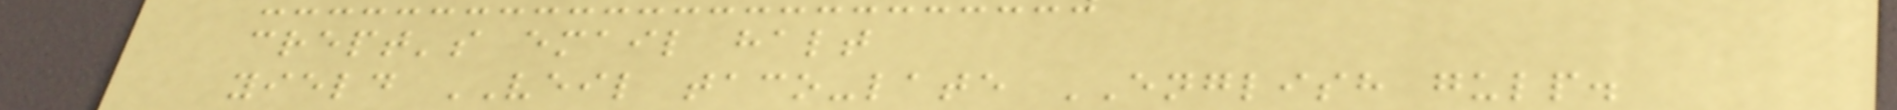crept's email halt
yield VEIL taco-late ENGLISH gulp.
